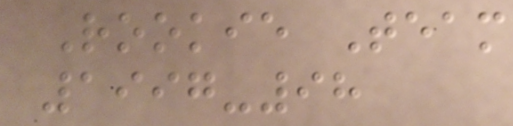Rookie Team
1997-98
